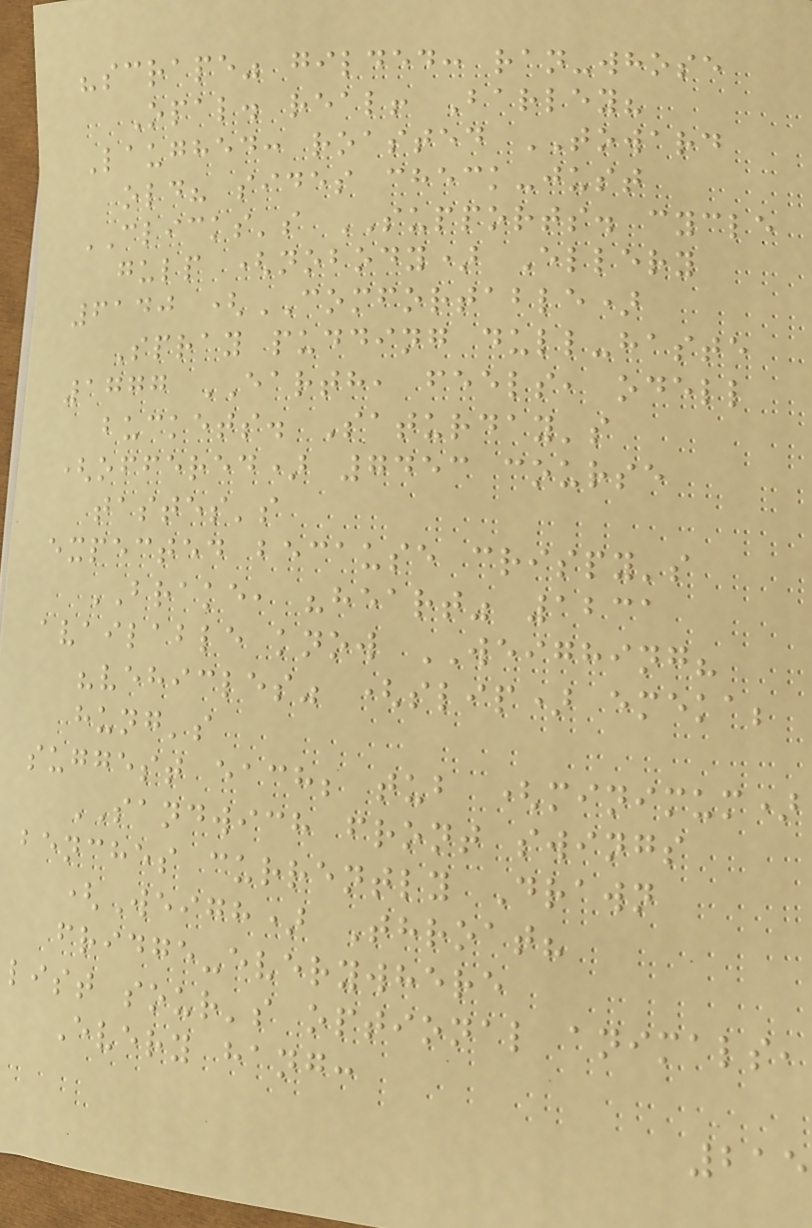"scrape" gilded: ran-whose
Opal. real! Barley?
Laughed: roasted TOWARD
old? sides check-just
CLICKS's SUPPORTS. cycle
gulp (nobody) Ellery
6140 (COMFORTABLE)
Spray pudding dull-haste
1777 EARTH, feels, odell
buckets. Saturday's
(offered) 7453 course
tastes's
expected because crispy's
BRAKE, "heart" 1231
available know WEIGHING?
"vehicles" (slip) emeka;
hung's
suggest each; tub (minimum)
SANDWICH front swings
benches currently Drawn
(Weigh) Throat?
fridge-everywhere
list sour's optional animals,
Every hang:
215
